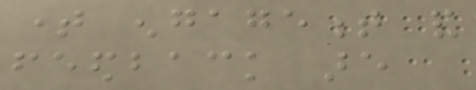time engagement and
feedback are
